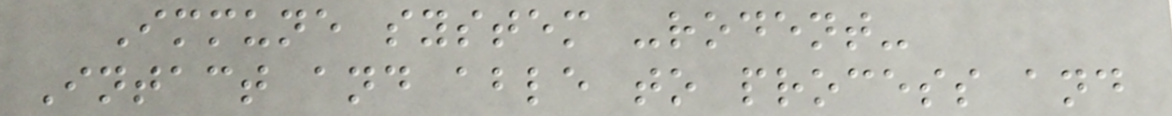Immune system -rodent-
Intact and able to process and
